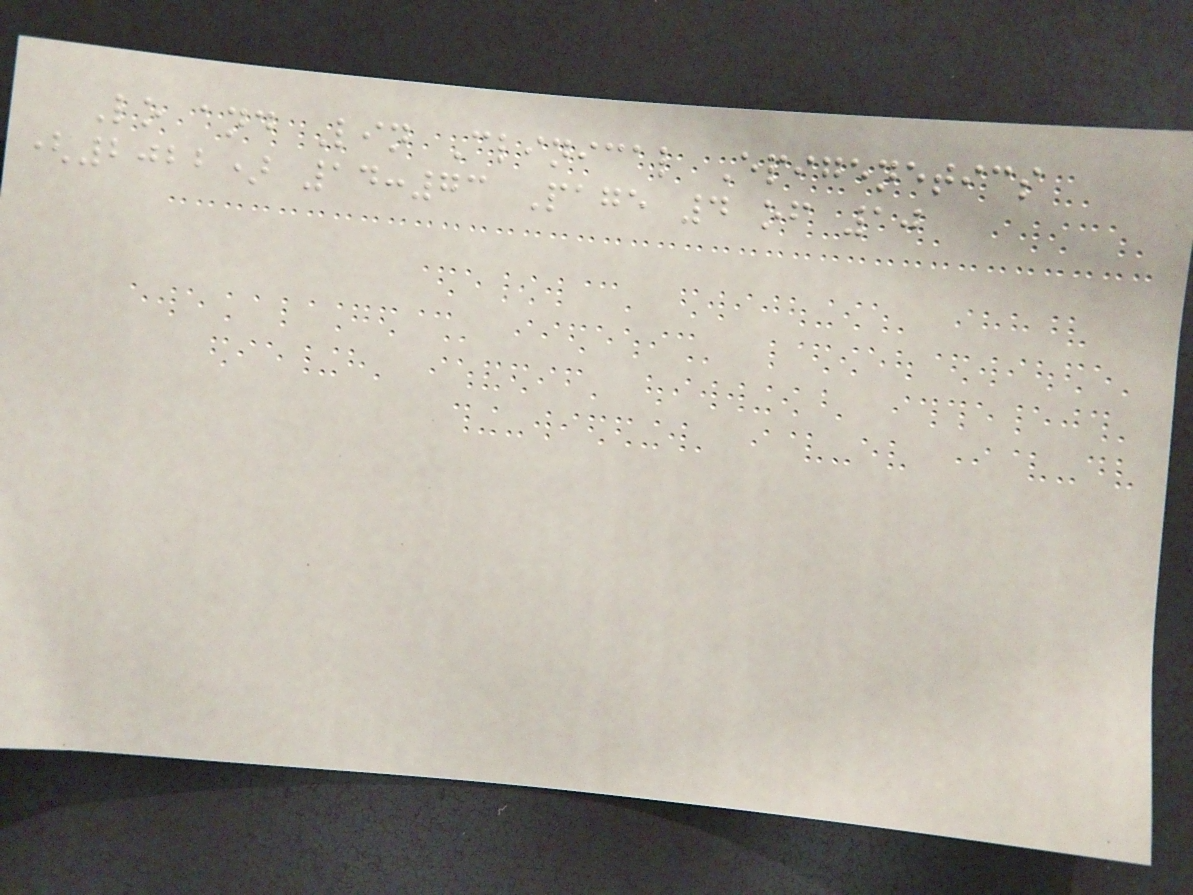Lo and Lin Clinical Epigenetics
(2022) 14:73 Page 4 of 10
